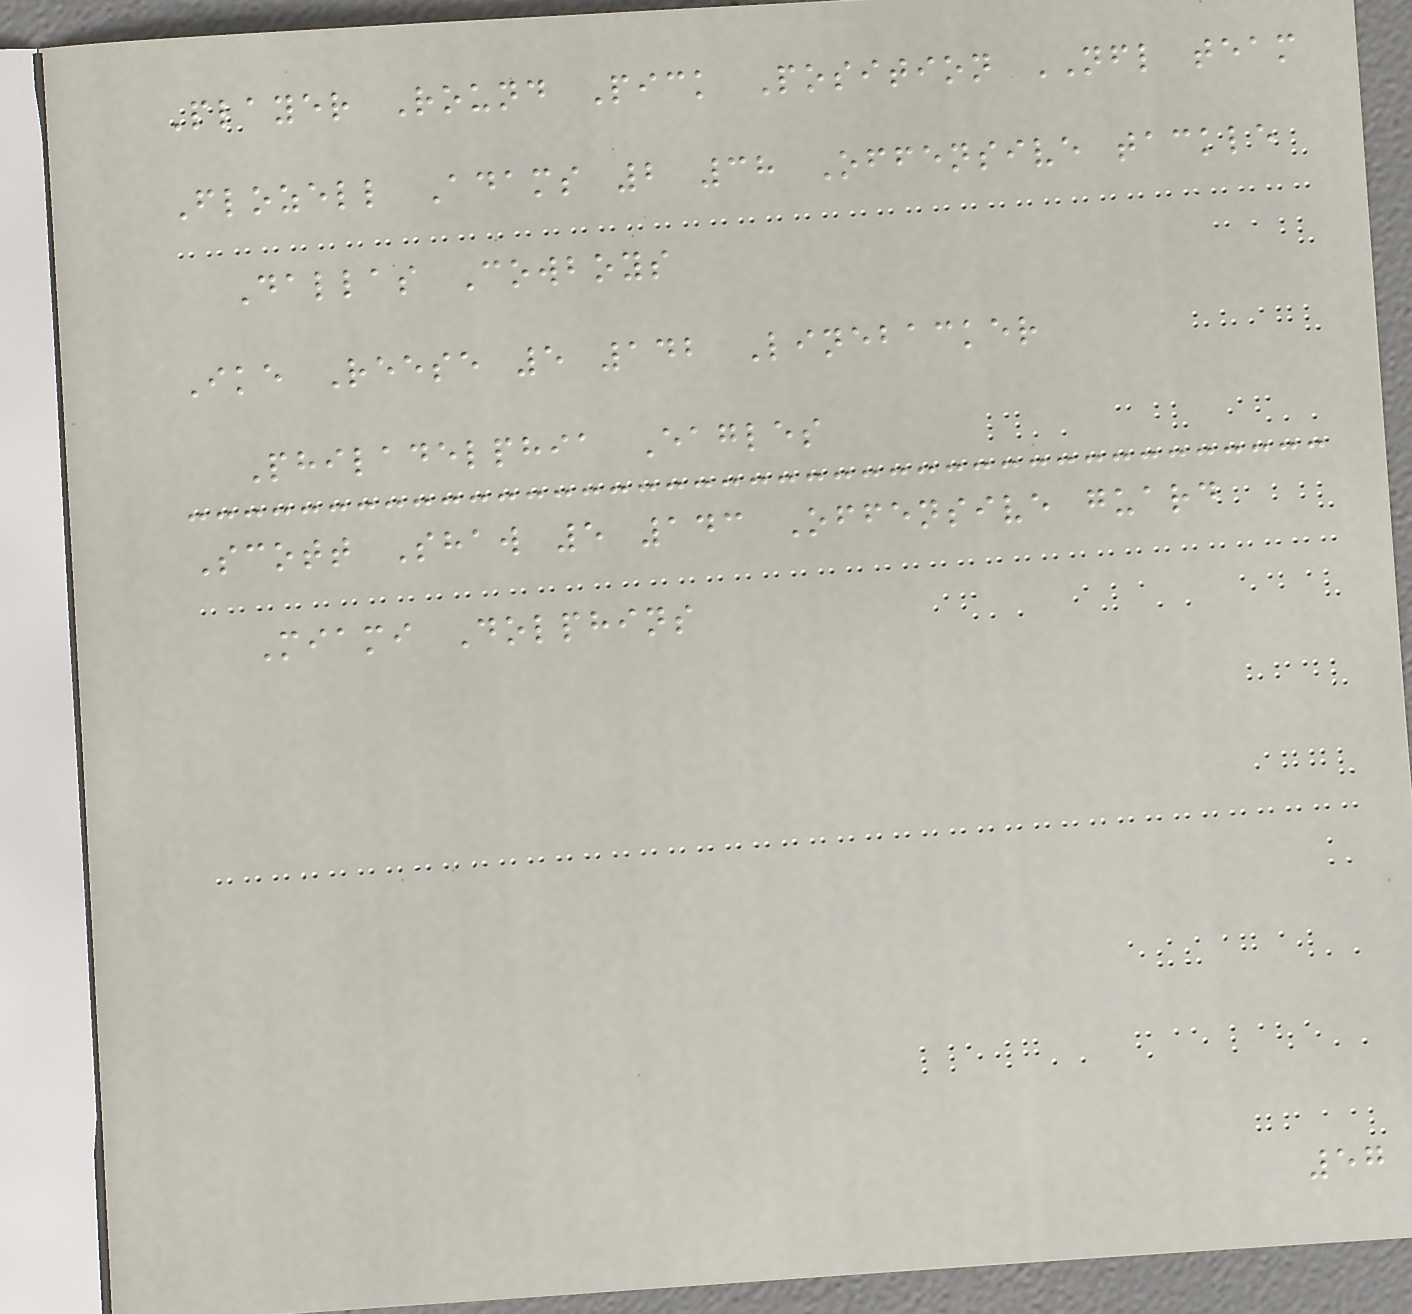Player Round Pick Position NFL team
Flozell Adams 2 38 Offensive tackle
Dallas Cowboys
Ike Reese 5 142 Linebacker
Philadelphia Eagles
Scott Shaw 5 143 Offensive guard
Miami Dolphins
57
